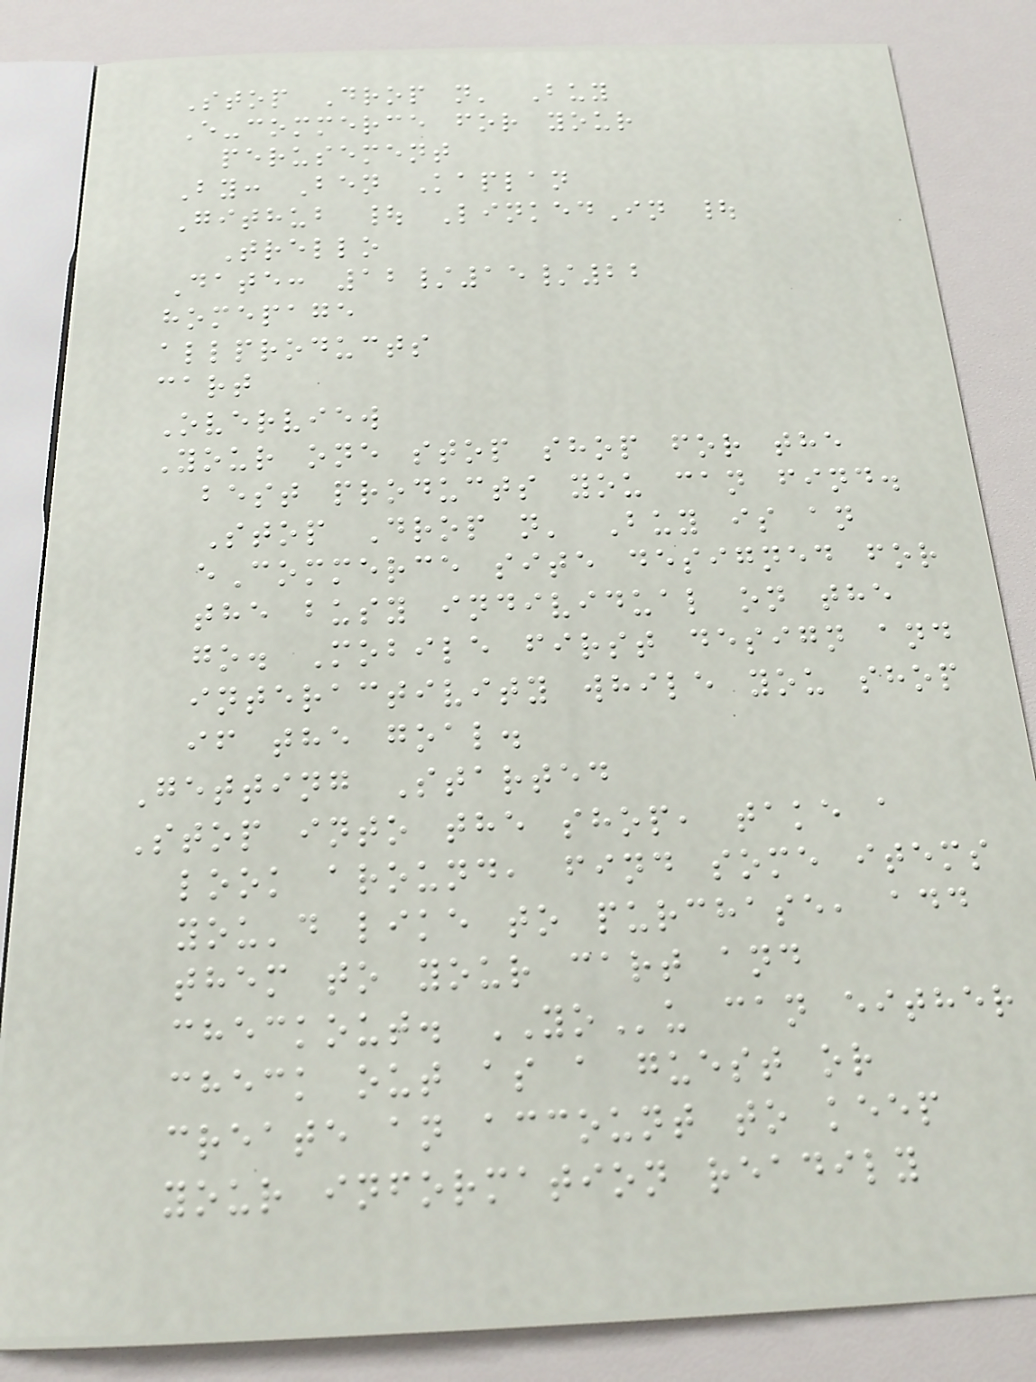Stop Drop n' Buy
E-commerce for your
perusement
By: Ben Kaplan
Github | LinkedIn |
Trello
Date: 12/15/22
homepage
allproducts
cart
Overview
Your one stop shop for the
best products you can find.
Stop Drop n' Buy is an
eCommerce site designed for
the busy individual on the
go. Mobile first design and
interactivity while you shop
if the goal.
Getting Started
Stop into the shop, take a
look around, find some items
you'd like to purchase, add
them to your cart and
checkout. YOu can either
check out as a guest or
create an account to keep
your information readily
